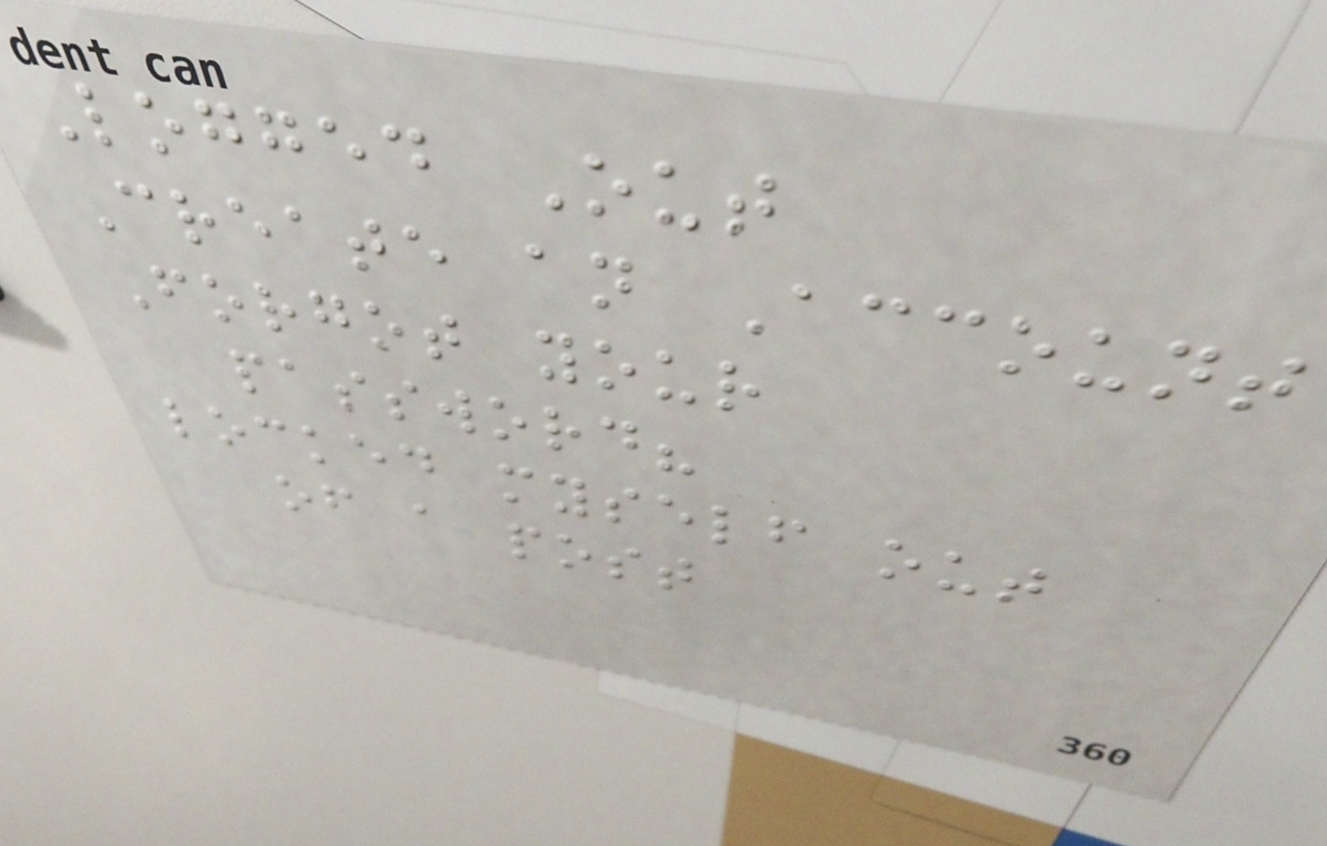Logged Out
Create an Account
Forgot your
password?
locked myself out
of a post
